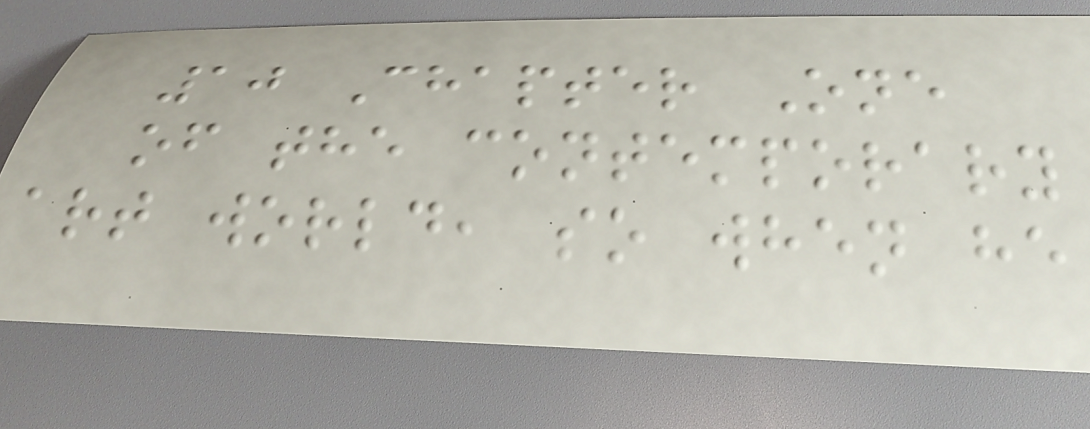10 Chapter One
of the contemporary
art world, so when he
